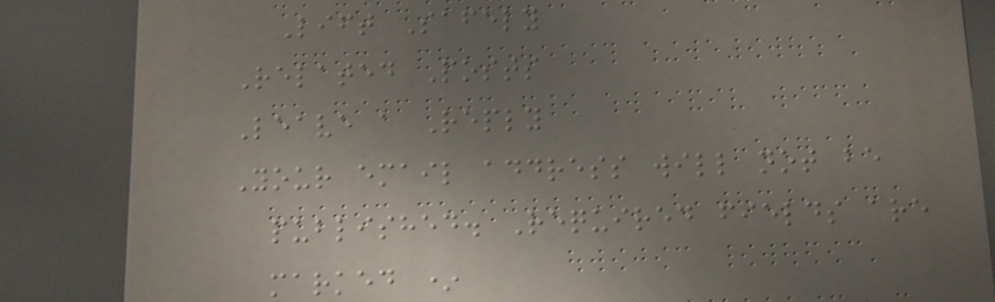Lift Safely
Related Posts
Leave a Reply
Your email address will not be
published. Required fields are
marked *
